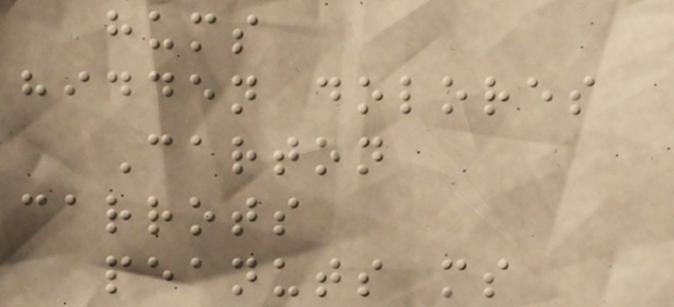hums
hidden dolores
Carton
carrots
peanuts ms
